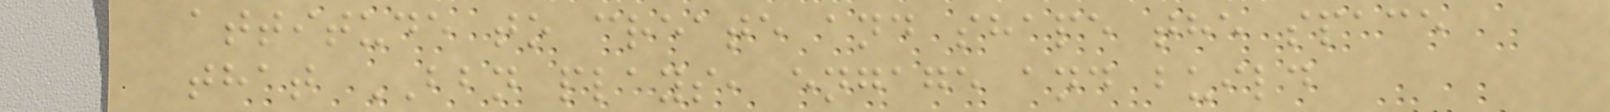attitude to create and shape the space
that BBN plays, engage and build
